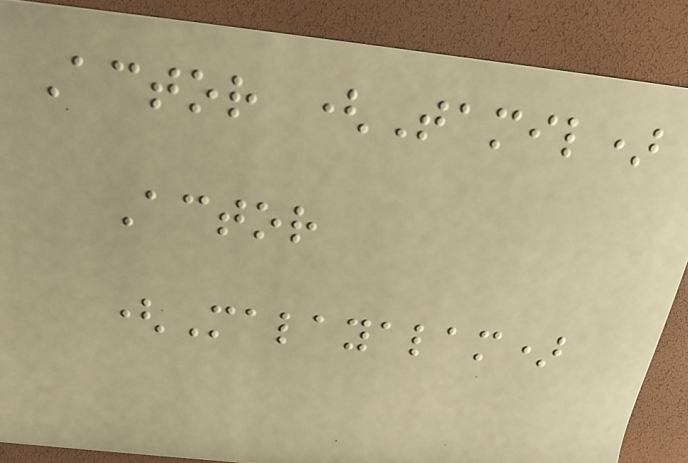Actor (Tamil)
Actor
(Malayalam)
